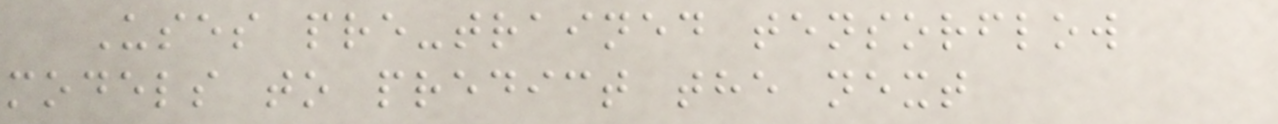Uses pre-trained tensorflow
models to predict the next
